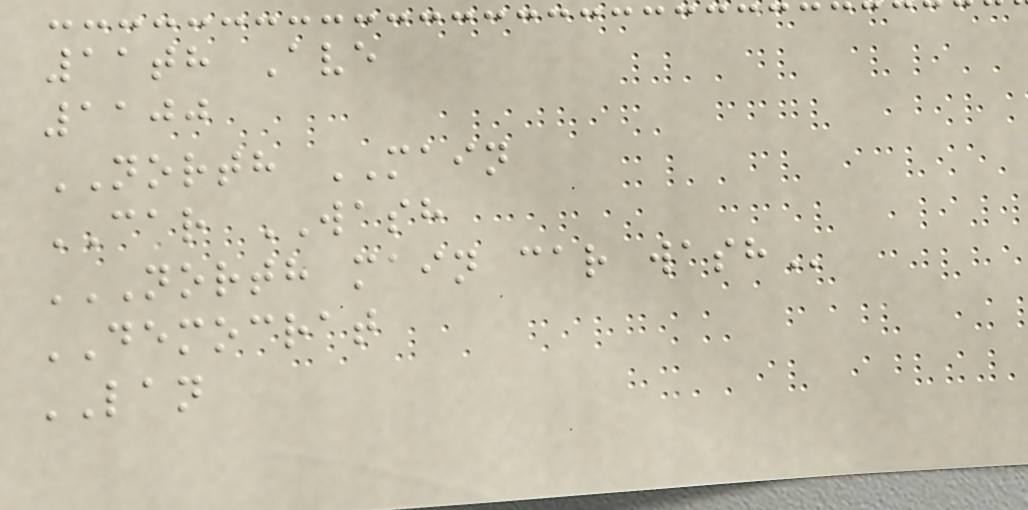11th Ave
1100
NORTH MAIN
CAR WASH
NORTH MAIN CAR WASH
DEMOCRAT
LAN
